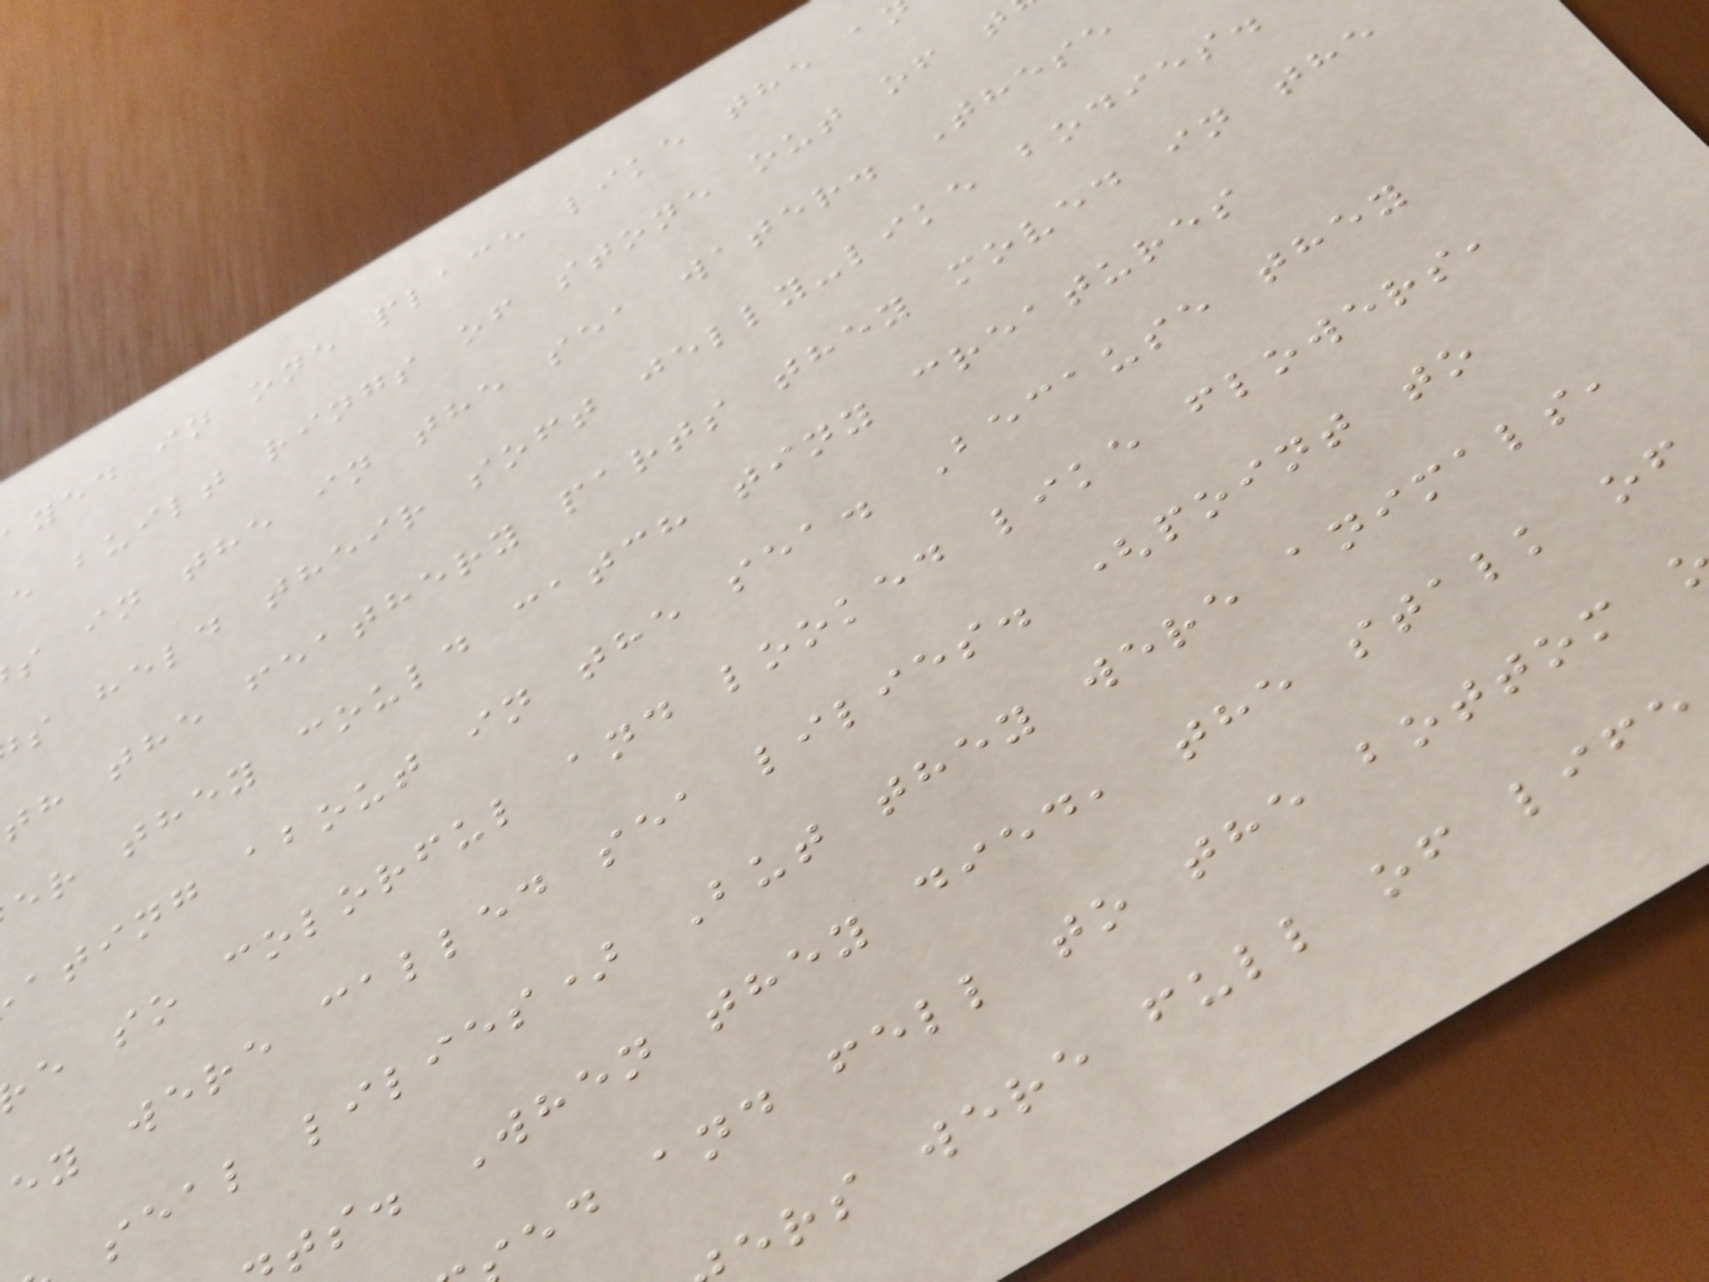yed in one place like the a
e built rings of stone out of t
s in the in the sea water. These
s held their soft jelly-like bodies.
th the feathery parts they moved in the
er they could catch tiny creatures
ating about in the sea. Because they
e so colorful and looked like flowers,
ey were called sea lilies. (point to
seal lilies) But they were animals,
ts. When they died, the stalk of
ed and fell to the bottom
ers were full of life
